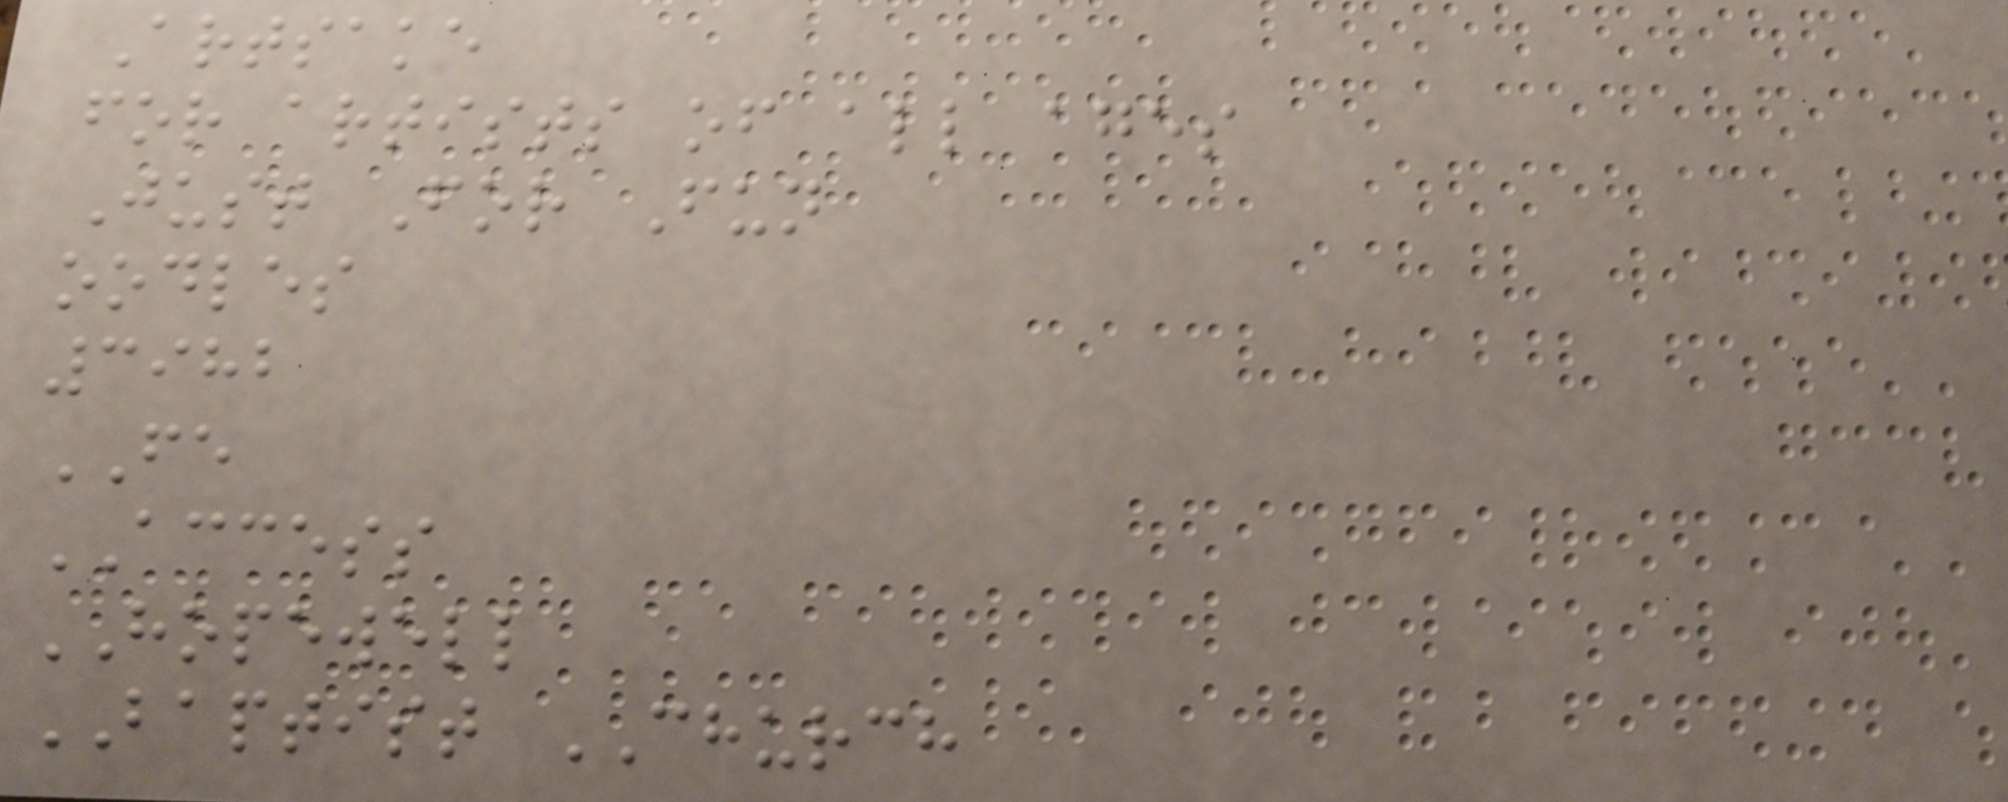Artsake
for artists of all ages
Just For Fun
oodles
3982
FE
ACCESS
HOPEWELL
BAPTIST CHURCH
